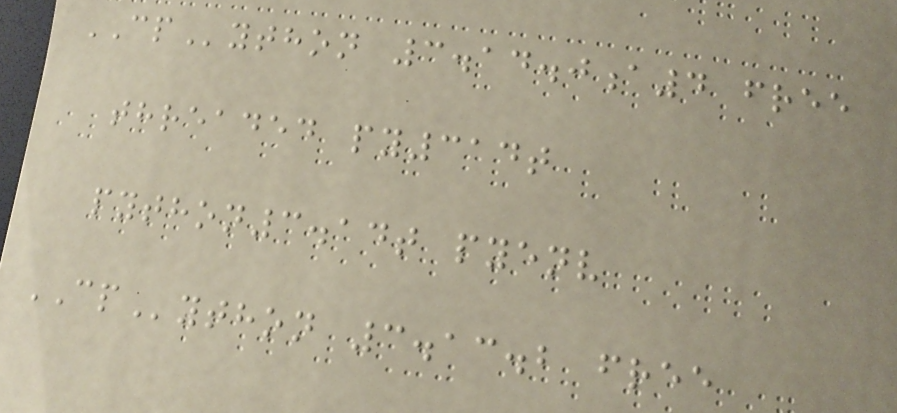CPython 3.14.0a4 free
threaded py314t
python3.14t pyenv
CPython 3.13.2 free
